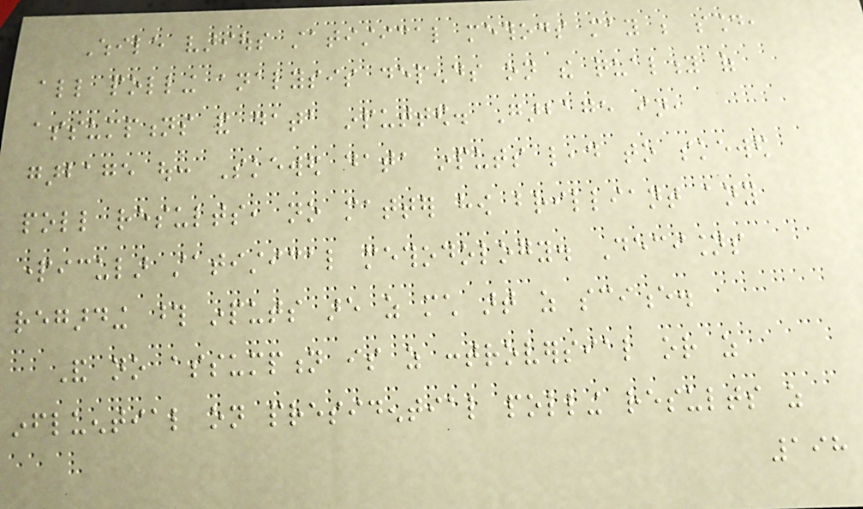While various statistical methods may be sound,
all polling analysis depends on the quality of
assumptions and data inputted. Garbage in,
garbage out: Skewed data inputs lead to skewed
poll results, no matter how brilliant any
particular statistical methodology. Decisions
regarding those inputs are as much art as science.
And no assumption is as controversial or as
influential on presidential polling results as
198
